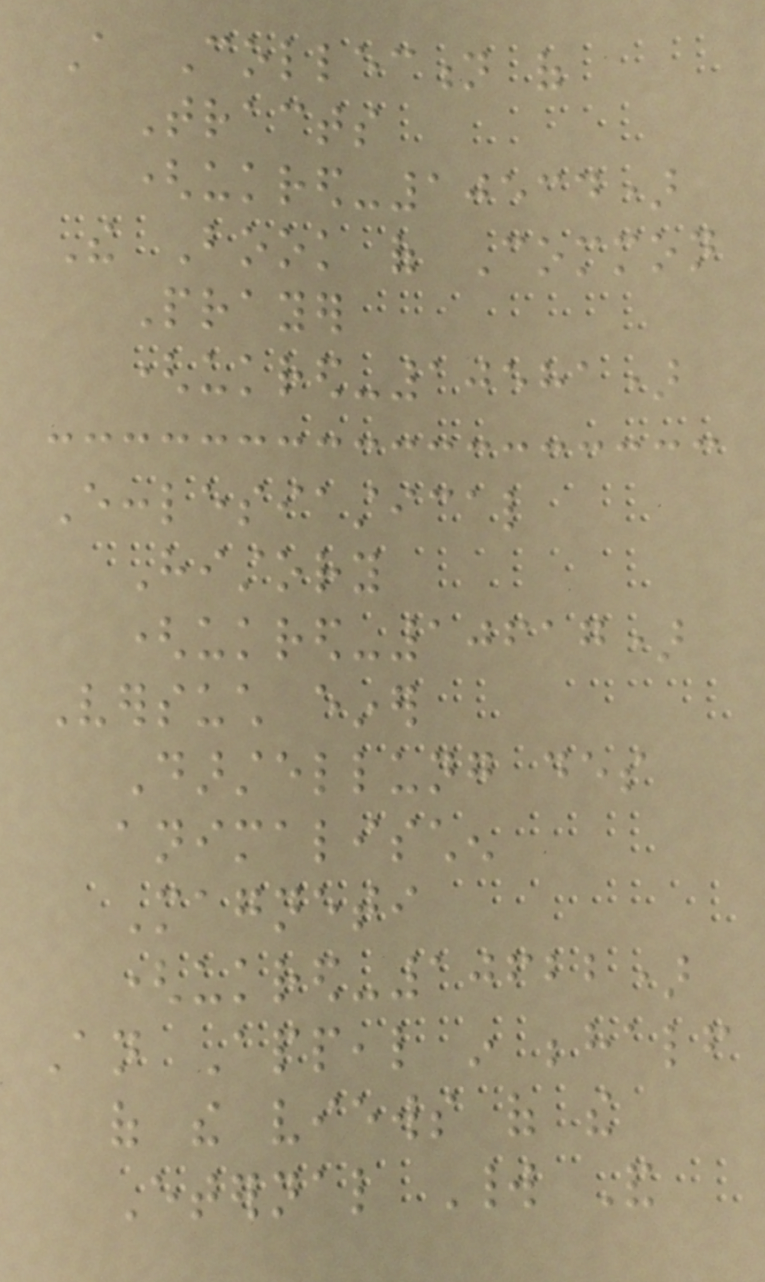A Collection of
Tracts
(ukred-10534)
The Book of Common
Prayer
(ukred-10581)
Ecclesiastical
History
(ukred-10617)
Versuch einer
Darstellung des
animalischen
Magneti
(ukred-10622)
An Appeal in behalf
of the views of the
Eternal World And
